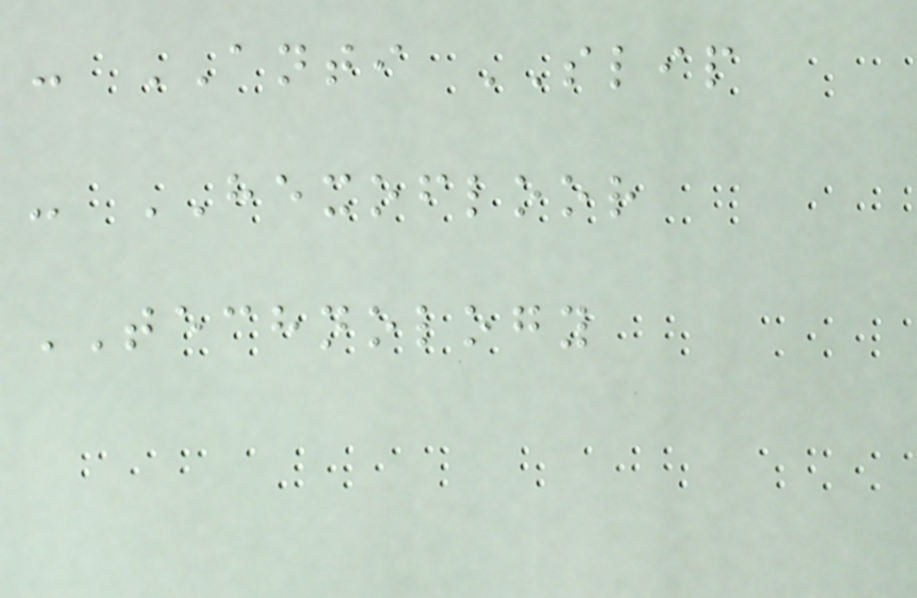- ANTI SLIP
- HEXOFLOOR
TECHNOLOGY
